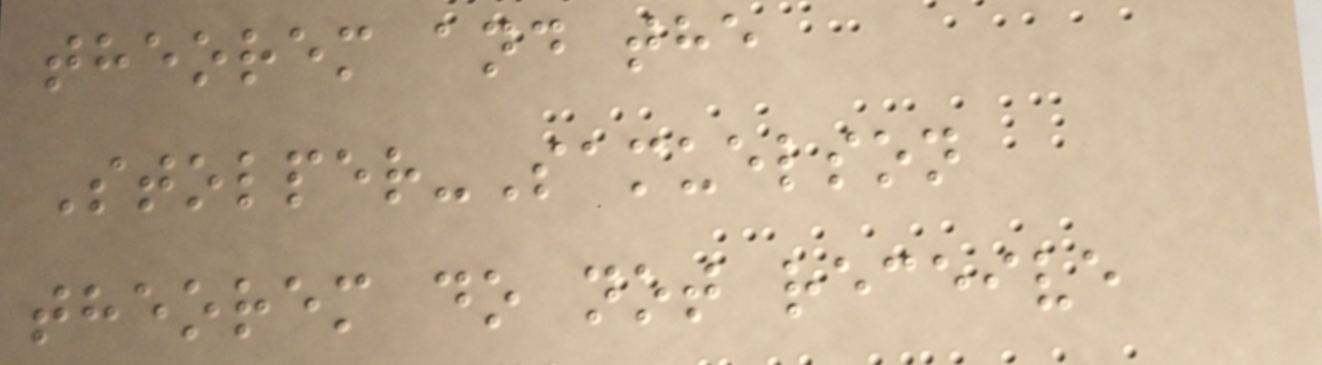theorem and the
Stolper-Samuelson
theorem do not receive
